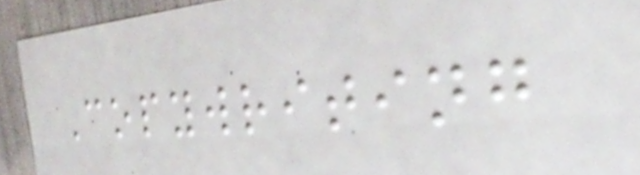Copywriting
